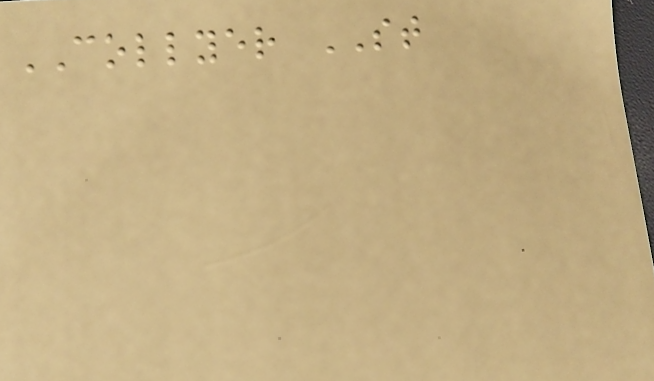COLLYER ST
